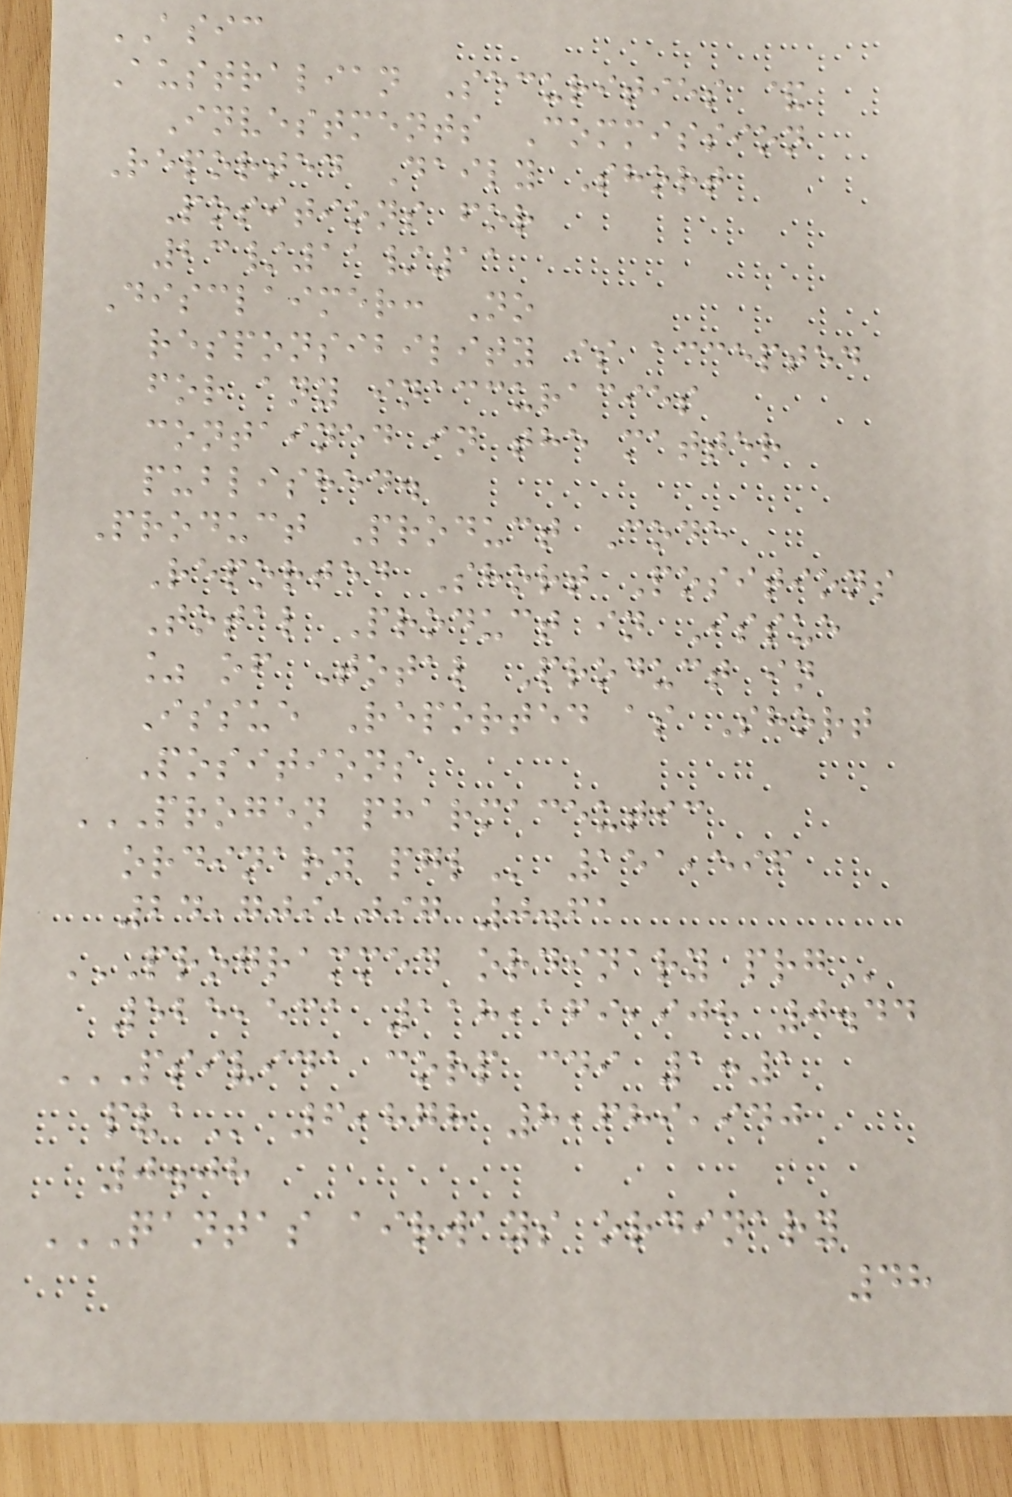ASIC
Australian Securities &
Investments Commission
Reported Daily Short
Positions for
23/11/11
Disclaimer: No
responsibility is accepted
for any inaccuracies
contained in the matter
published.
Product Product Code
Reported Short Positions
Total Product in Issue
% of Total Product in
Issue Reported as Short
Positions
PROGEN PHARMACEUTIC
ORDINARY PGL 151,596
24,709,097 0.61
PROGRAMMED ORDINARY PRG
525,531 118,169,908 0.44
PSIVIDA CORP CDI 1:1
PVA 6,878 8,689,940
0.08
QANTAS AIRWAYS ORDINARY
48
